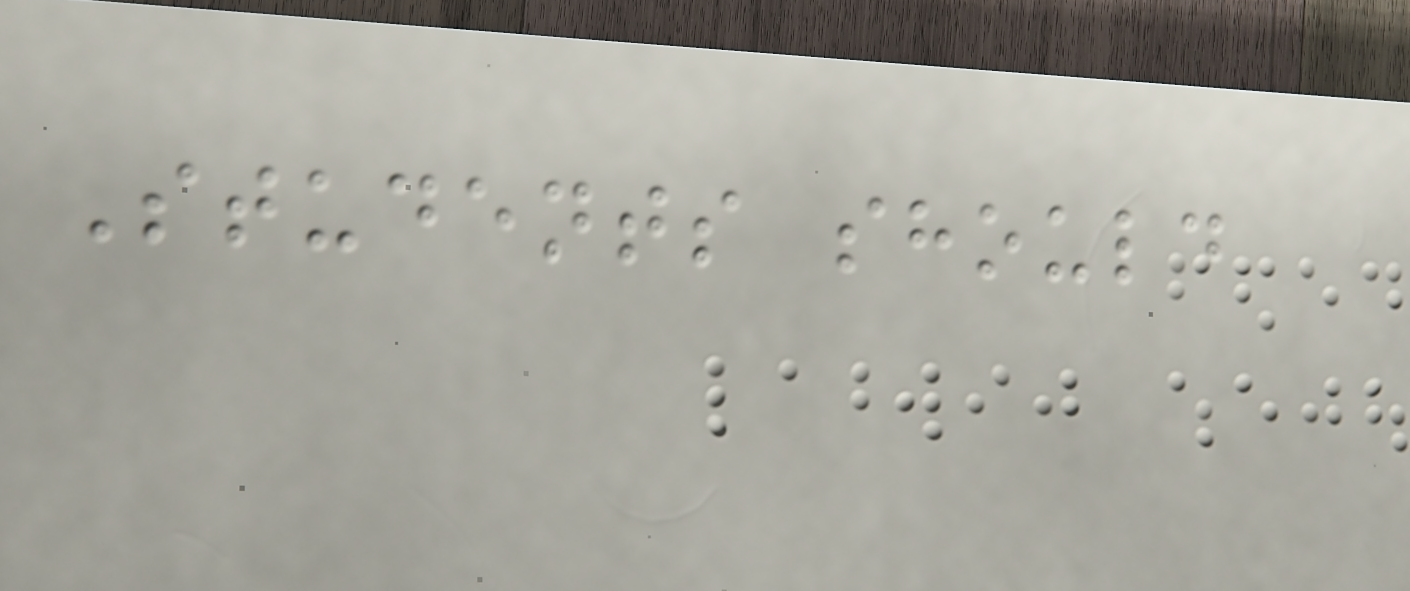Students should
